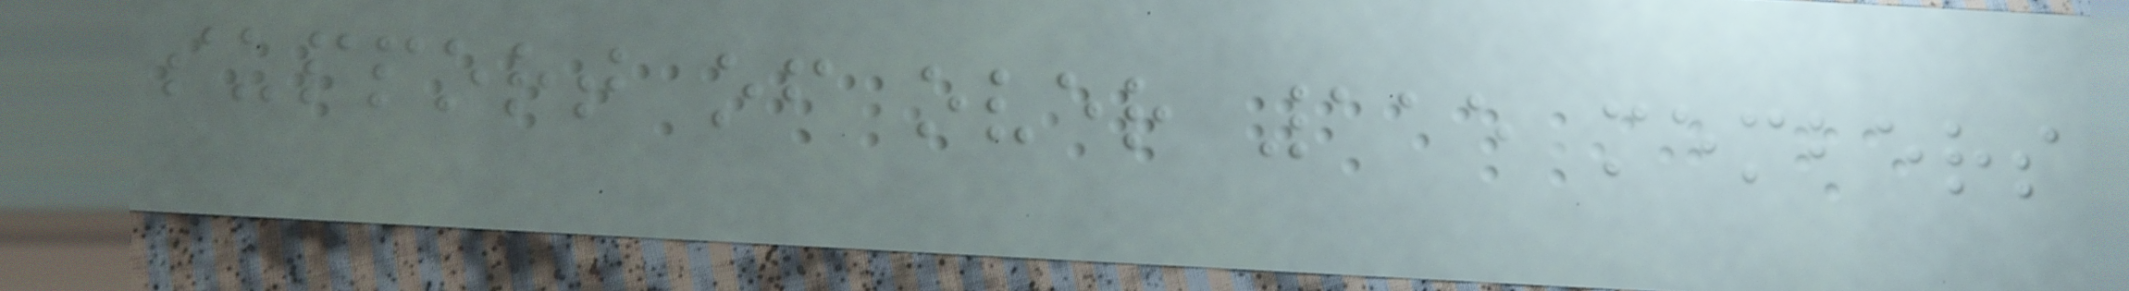support of over 115 members
